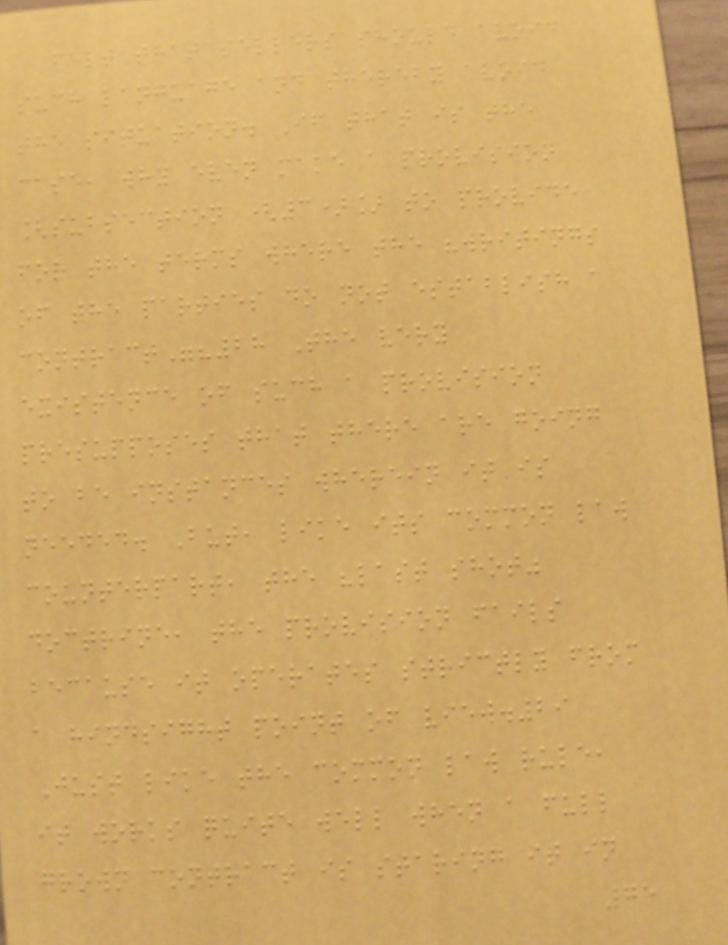felt that sellers should avoid
such language and thereby avoid
the situation. If that is the
case, why even make a provision
[subsection (3)] to provide
for the terms where the "writings
of the parties do not establish a
contract"?28 The very
existence of such a provision
presupposes that there are going
to be instances wherein it is
needed. But, like its common law
counterpart, the "last shot"
doctrine, the provision fails
because it operates strictly from
a hindsight point of view.29
Just like the common law rule,
it works quite well when a full
grown contract is staring it in
75
